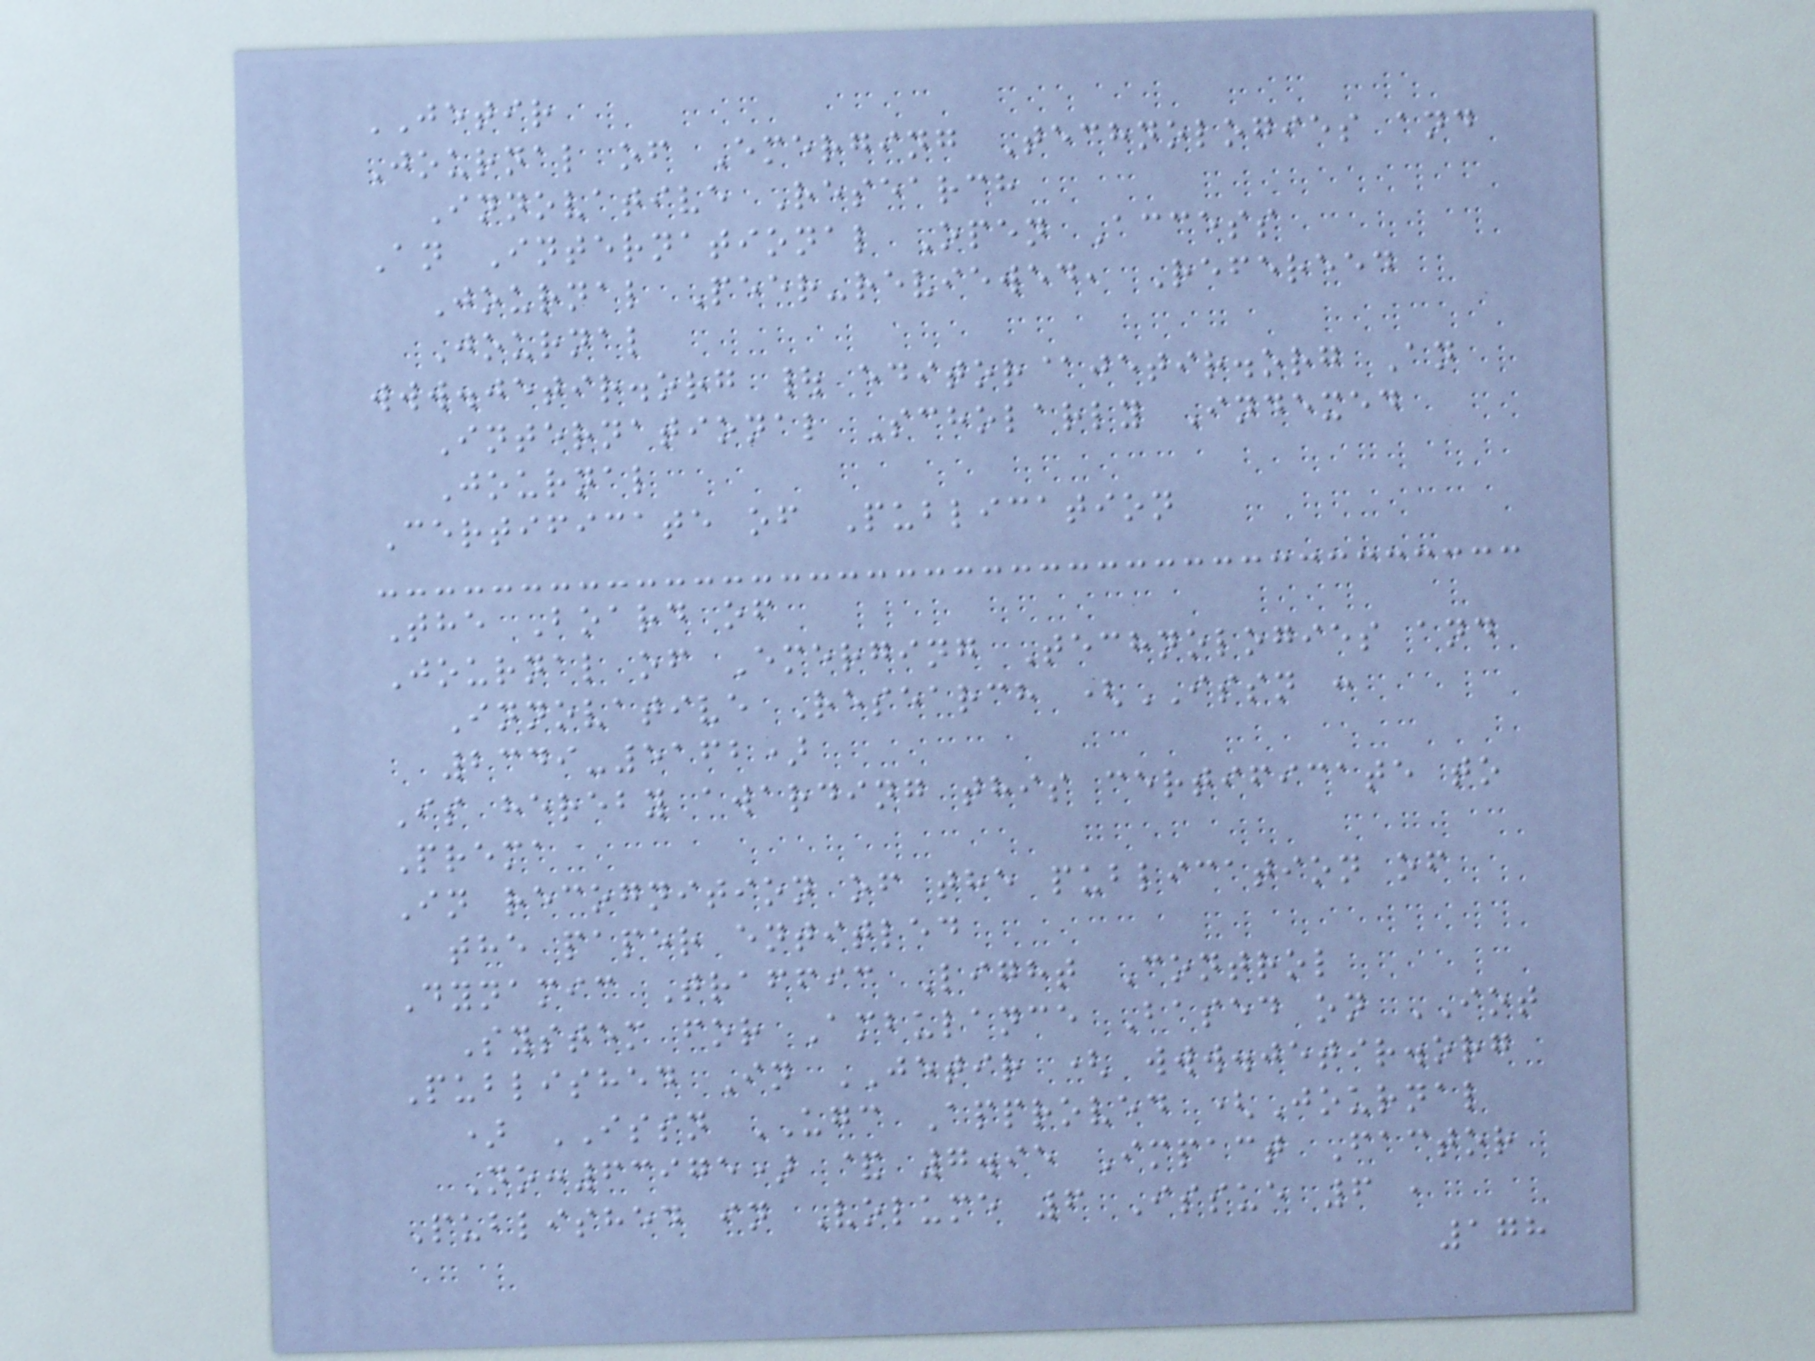JETIR
Journal of Emerging Technologies and
Innovative Research
An International Open Access
Journal Peer-reviewed, Refereed
Journal
www.jetir.org | editor@jetir.org An
International Scholarly Indexed
Journal
Certificate of Publication
The Board of
Journal of Emerging Technologies and
Innovative Research (ISSN :
2349-5162)
Is hereby awarding this certificate to
Prema
In recognition of the publication of
the paper entitled
Dynamic Traffic Light Control
System for Ambulance Based on IOT
Published In JETIR ( www.jetir.org
) ISSN UGC Approved (Journal
No:63975) & 7.95 Impact Factor
Published in Volume 6 Issue 6 ,
178
